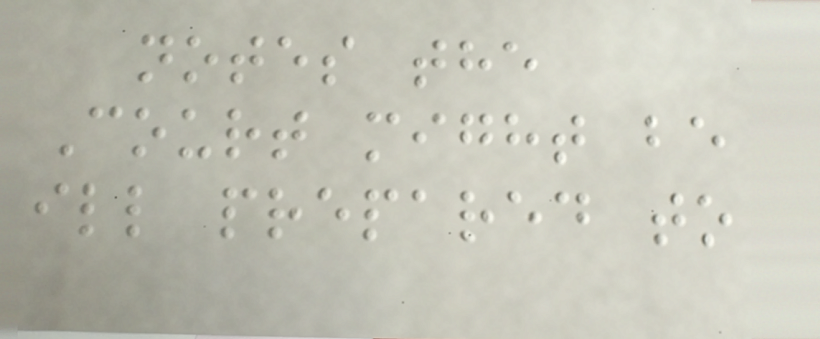notes the
Court might be
ill prepared to
